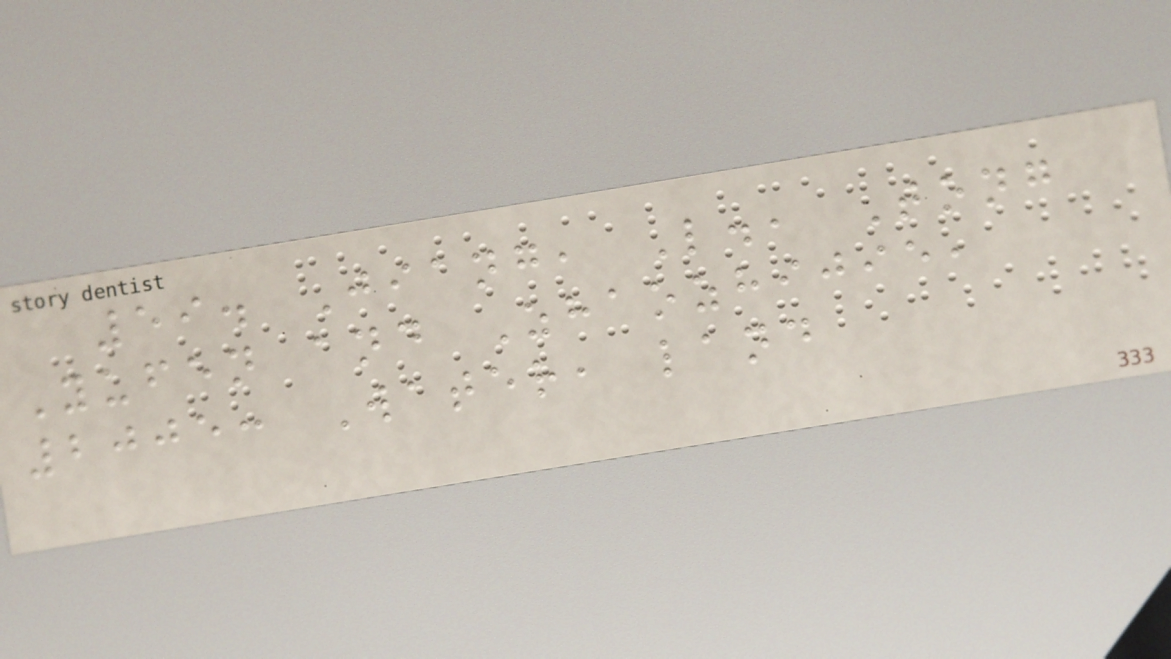59. Jiang, L., Tong
Yufen and Zhaozhijie,
2005: Water, land
